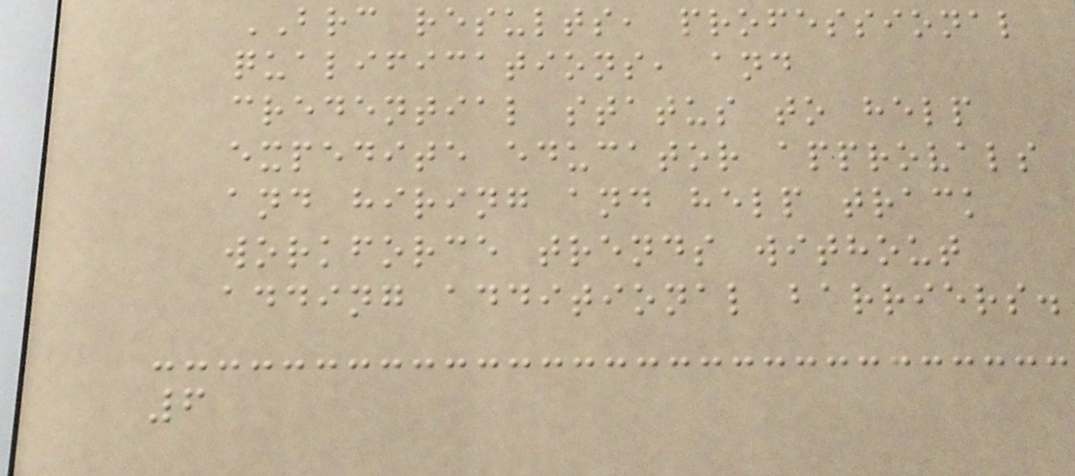BRC results, professional
qualifications, and
credential status to help
expedite educator approvals
and hiring and help track
workforce trends without
adding additional barriers.
6
